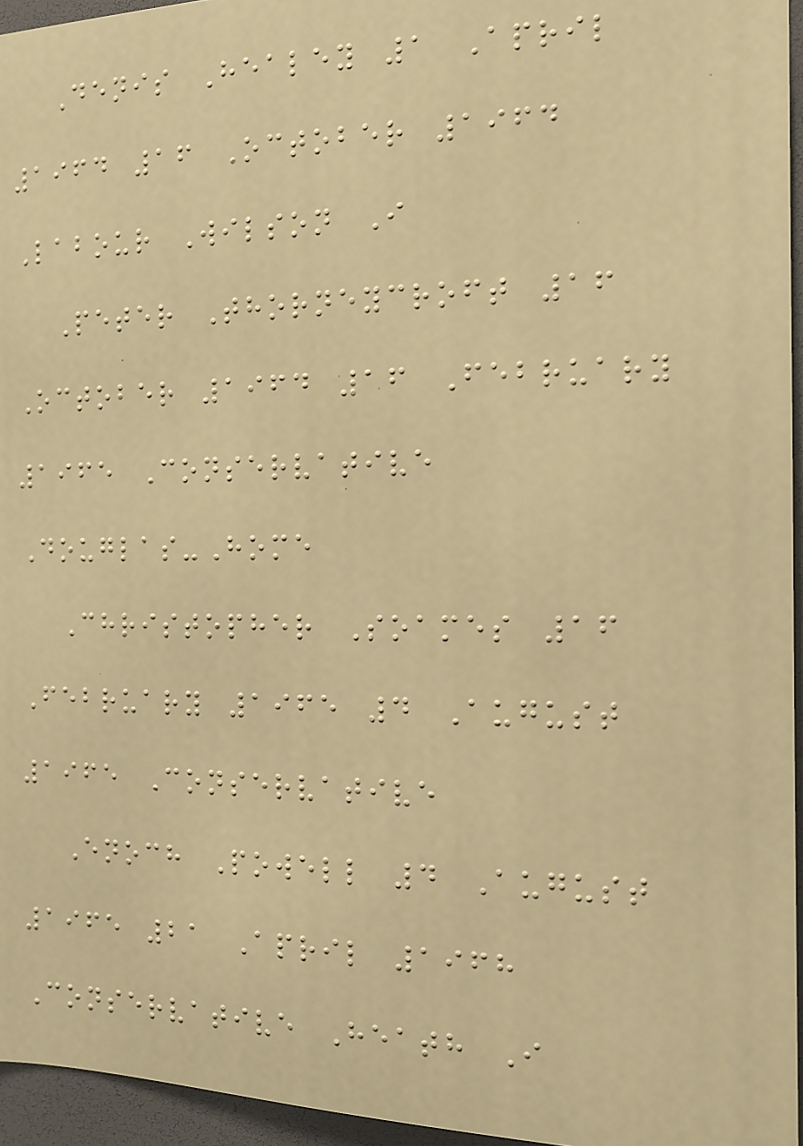Denis Healey 1 April
1964 16 October 1964
Labour Wilson I
Peter Thorneycroft 16
October 1964 16 February
1965 Conservative
Douglas-Home
Christopher Soames 16
February 1965 4 August
1965 Conservative
Enoch Powell 4 August
1965 21 April 1968
Conservative Heath I
